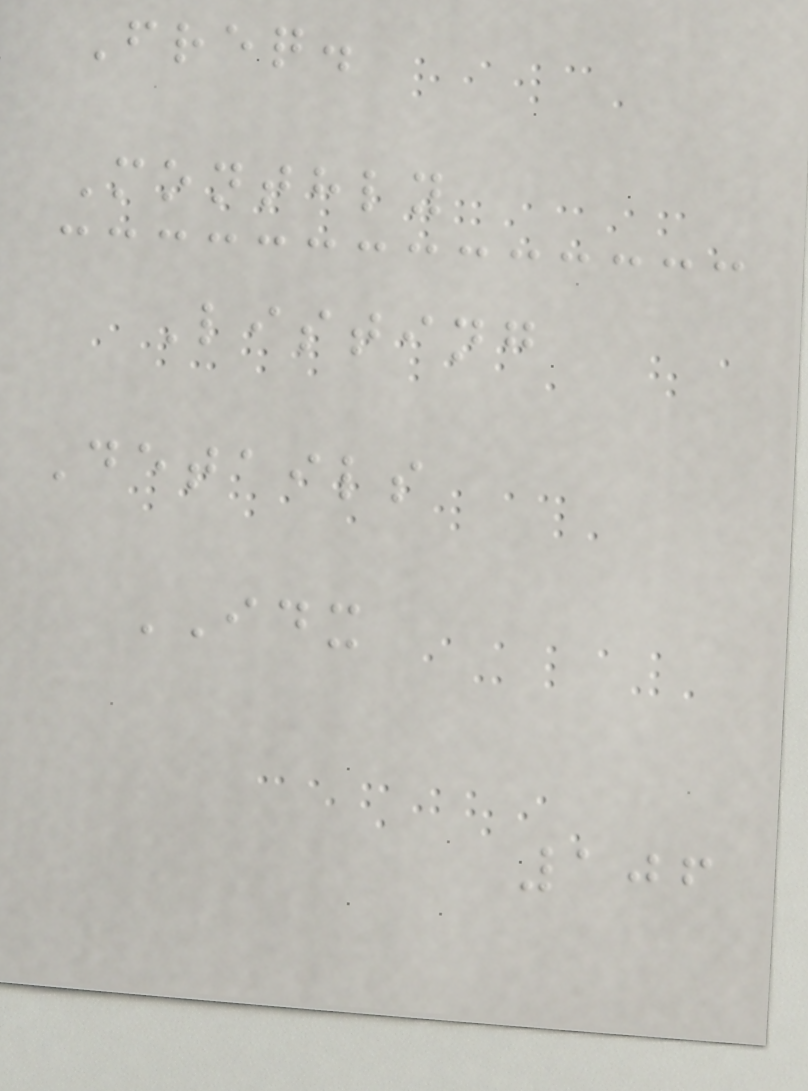Freq.
Monthly
Listing
Details
IDX
106
